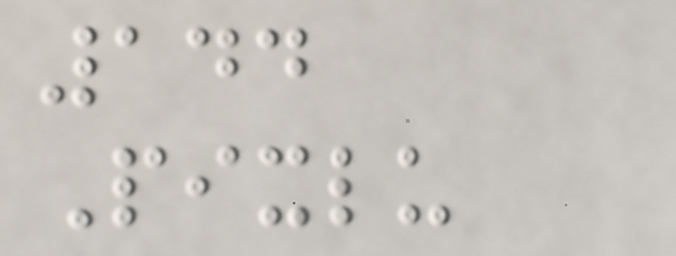144
Pixlu
